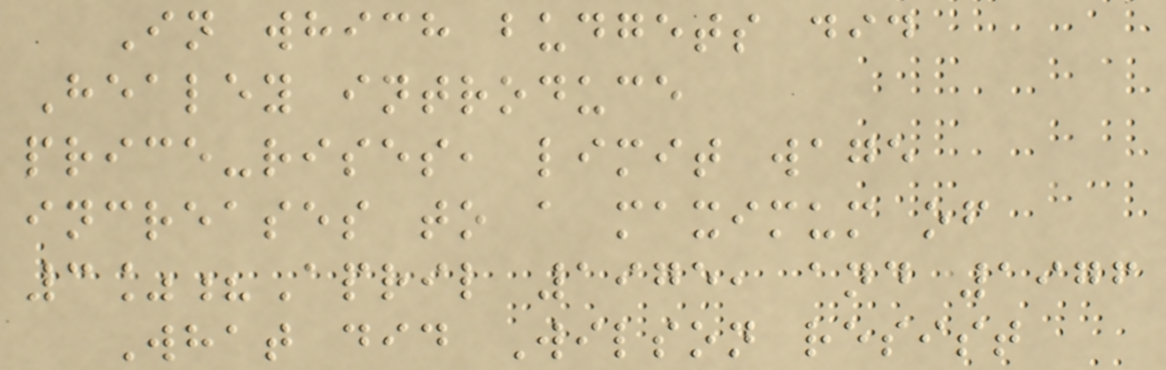In which budgets did
Healey introduce
price-rises, limit wage
increases to a maximum of
3%?April 1975, and 1976
What did Wilson resist
